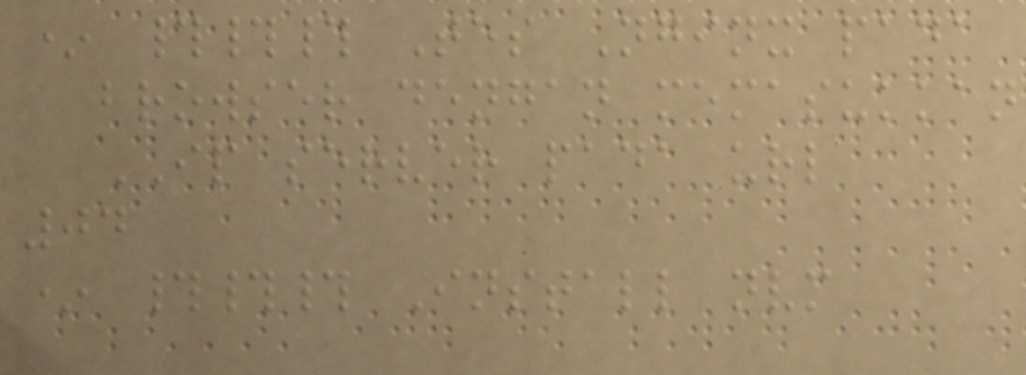* ### Tes Nginx pada
browser dengan memasukkan
IP server pada url
04
* ### Install nvm
